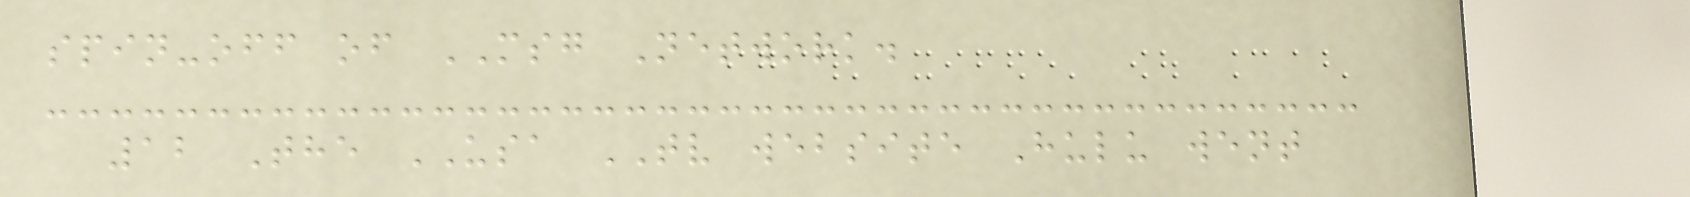spin-off of MSG Network.
12 The USA TV website Hulu went
